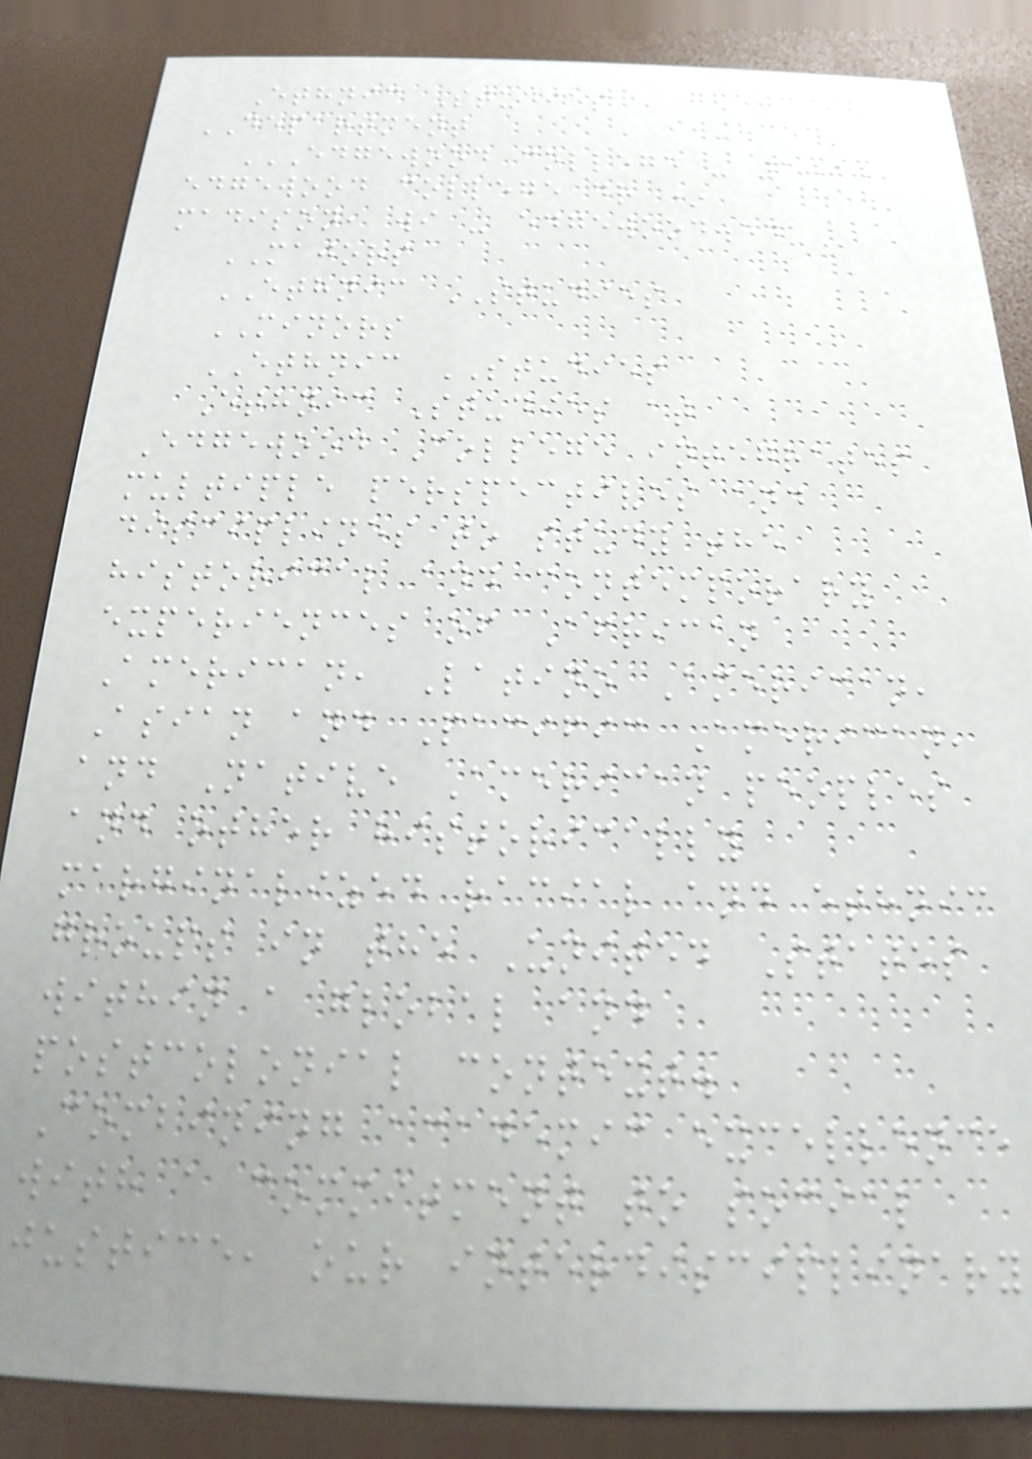Ethnic Studies
DEPARTMENT
EDGEWOOD COLLEGE - 1000
EDGEWOOD COLLEGE DR *
MADISON, WI - EDGEWOOD.EDU
MAJORS
ETHNIC STUDIES
MINORS
ETHNIC STUDIES
Ethnic Studies at
Edgewood College integrates
multiple perspectives and
disciplines to study the
historical and contemporary
experiences of African
American, Latino American,
Asian and Pacific American,
and Native American peoples
and other historically
marginalized racial and ethnic
groups in the United States
within a global and
postcolonial context.
Combining academic excellence
with a commitment to social
justice, our interdisciplinary
